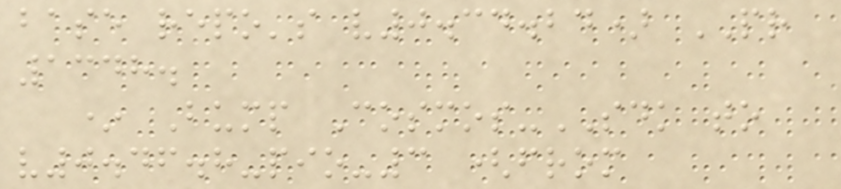base repo's v0.34.24) PR
1348.
* Bump Cosmos-SDK to
v0.46.8-pio-3 (from
